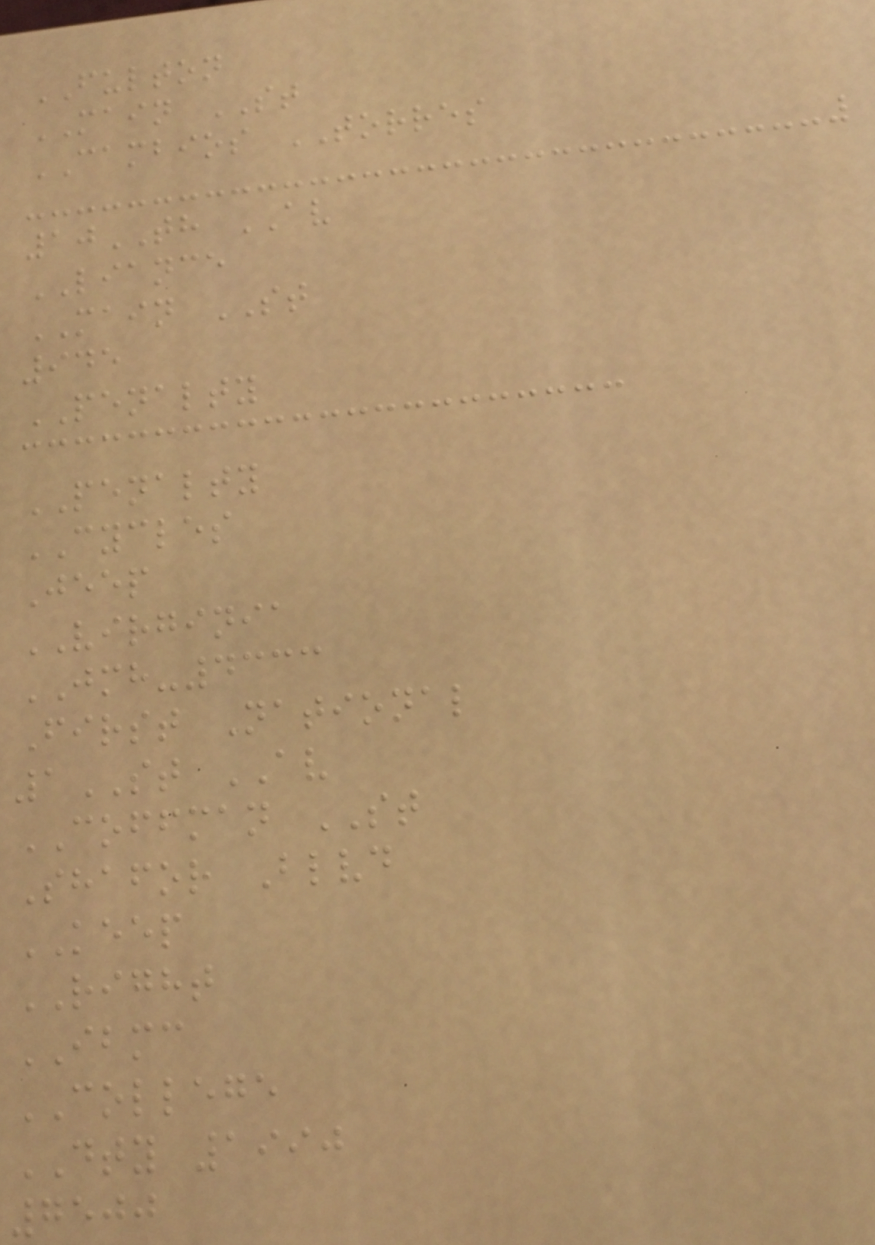FULTON
MAIN ST
CAMBIOS TORRES
10TH AV
LIANCE
MAIN ST
945
PENALTY
PENALTY
CYCLES
Jeep
VIRGINIA
JMH-4333
First National
1ST AV
COFFMAN ST
Shafor Blvd
KEEP
RIGHT
IBMC
COLLEGE
DTY 1990
7500
